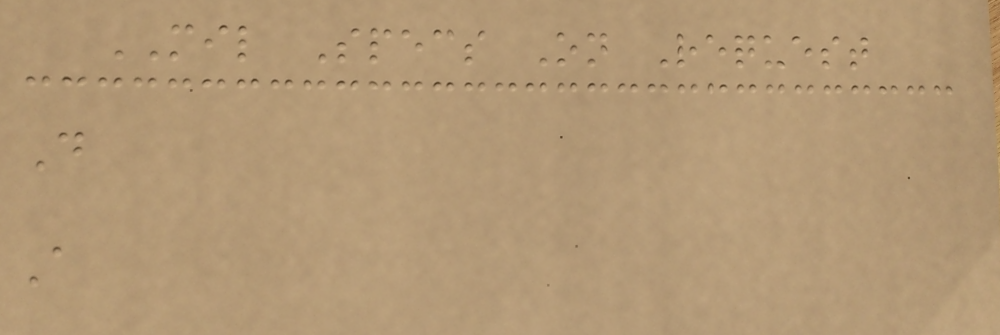MIL Specs On Request
D
A
